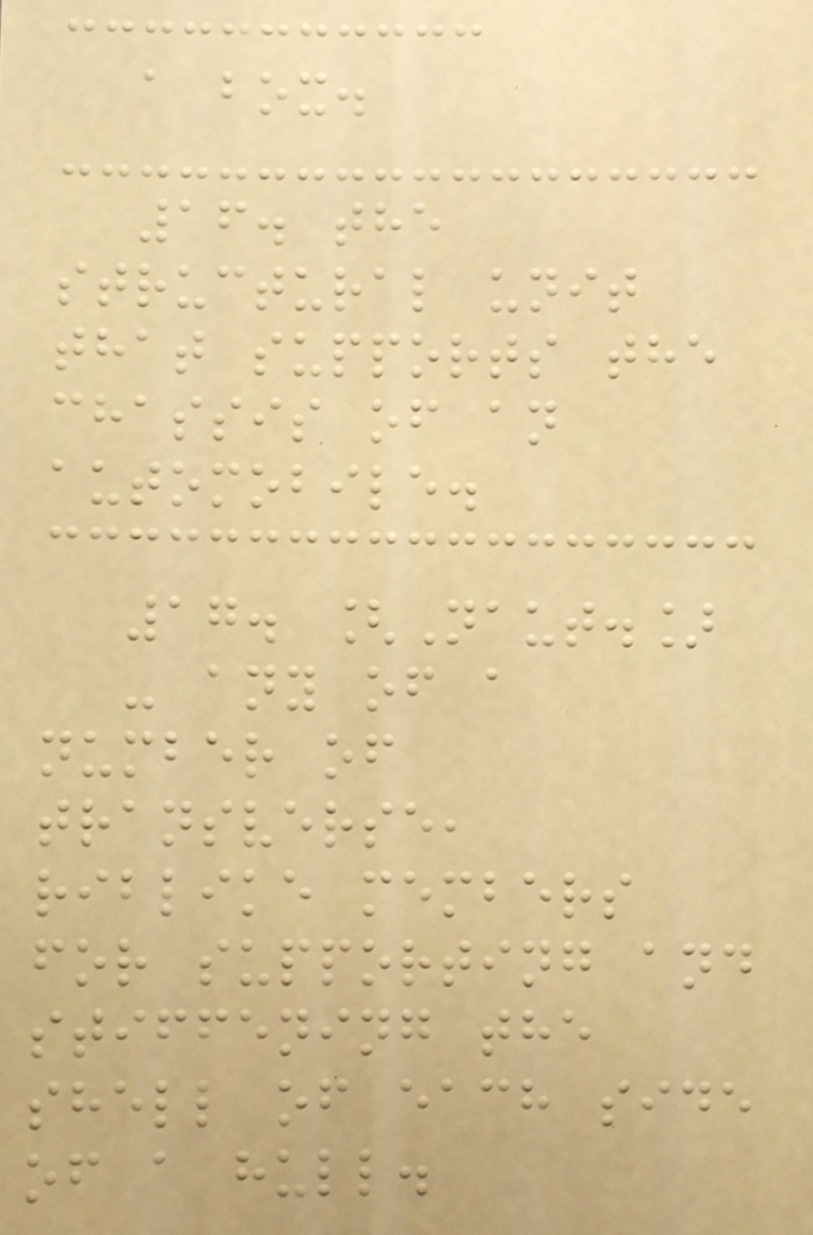a box.
16. the
structural unit
that supports the
chassis of an
automobile.
17. [Naut.]
- any of a
number of
transverse,
riblike members
for supporting and
stiffening the
shell of each side
of a hull.
